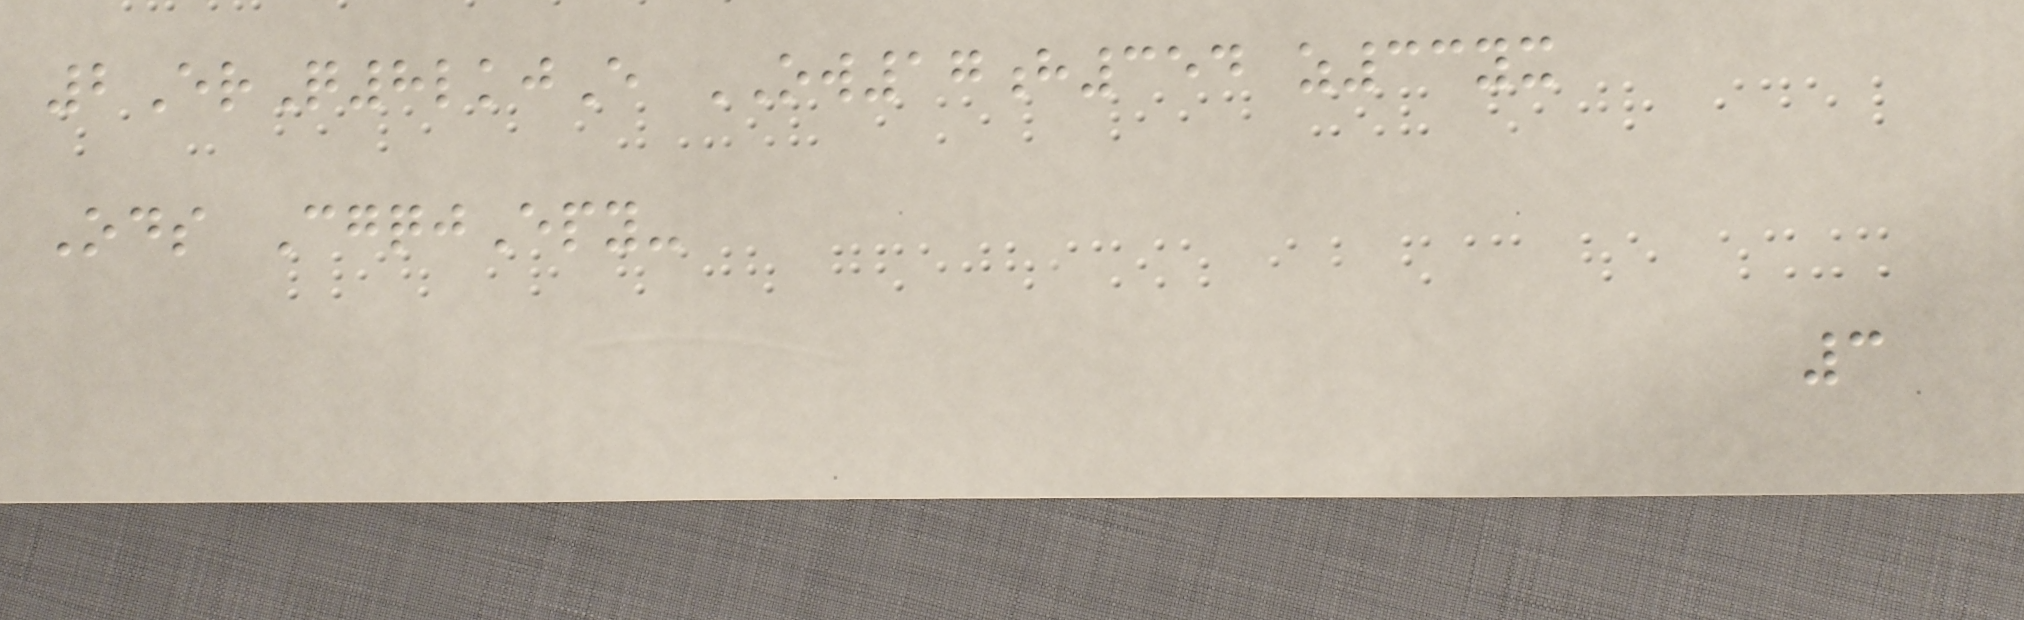2ErQ8lkjE OW17h354 z33yx
Ods CgqjEpy-
3
